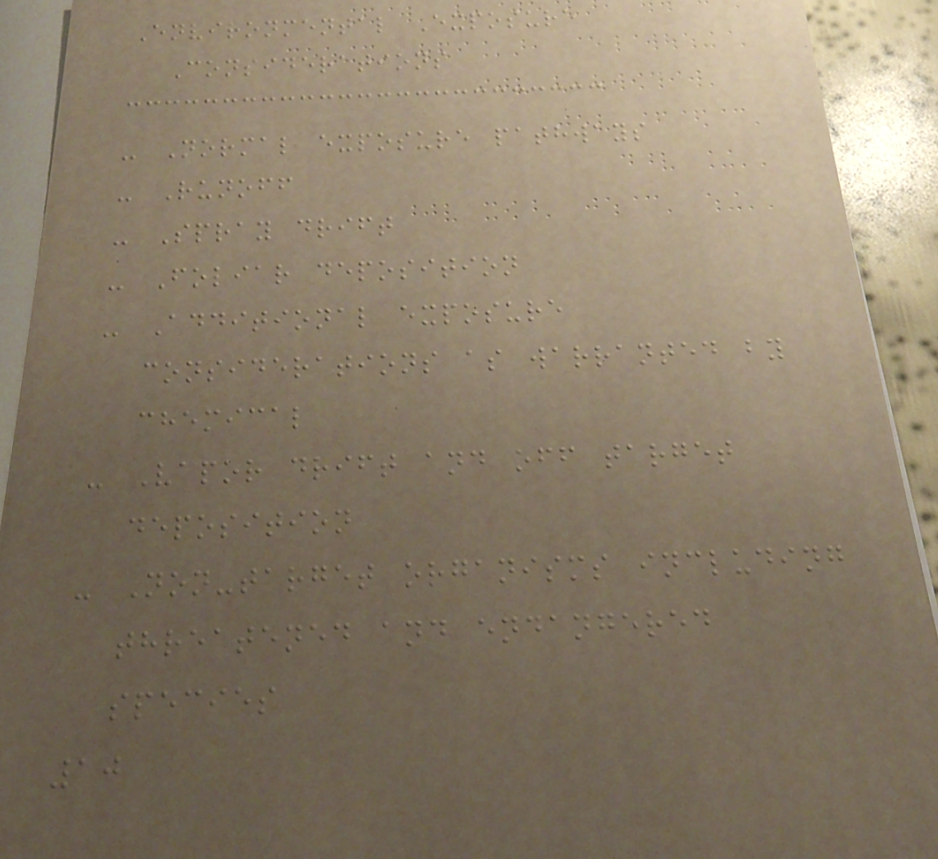Environmental Exposure
Considerations
- Normal exposure pathways
- Runoff
- Spray drift
- Foliar deposition
- Additional exposure
considerations as warranted by
chemical
- Vapor drift and off target
deposition
- Non-target organisms including
threatened and endangered
species
10
